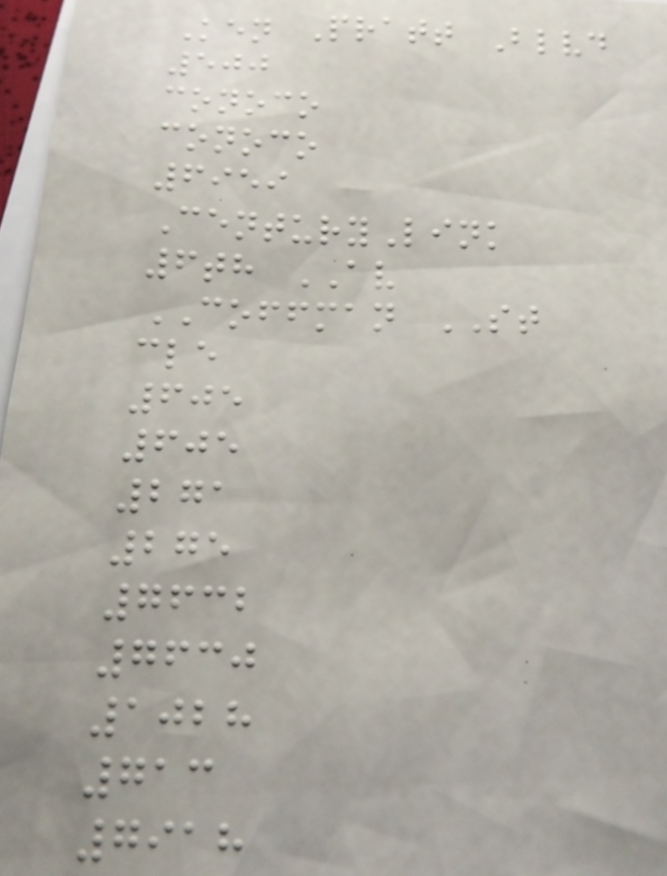Ken Pratt Blvd
500
conoco
conoco
6959
CenturyLink
6th AV
COFFMAN ST
cle
605
605
271
275
7632
7630
1028
713
7918
